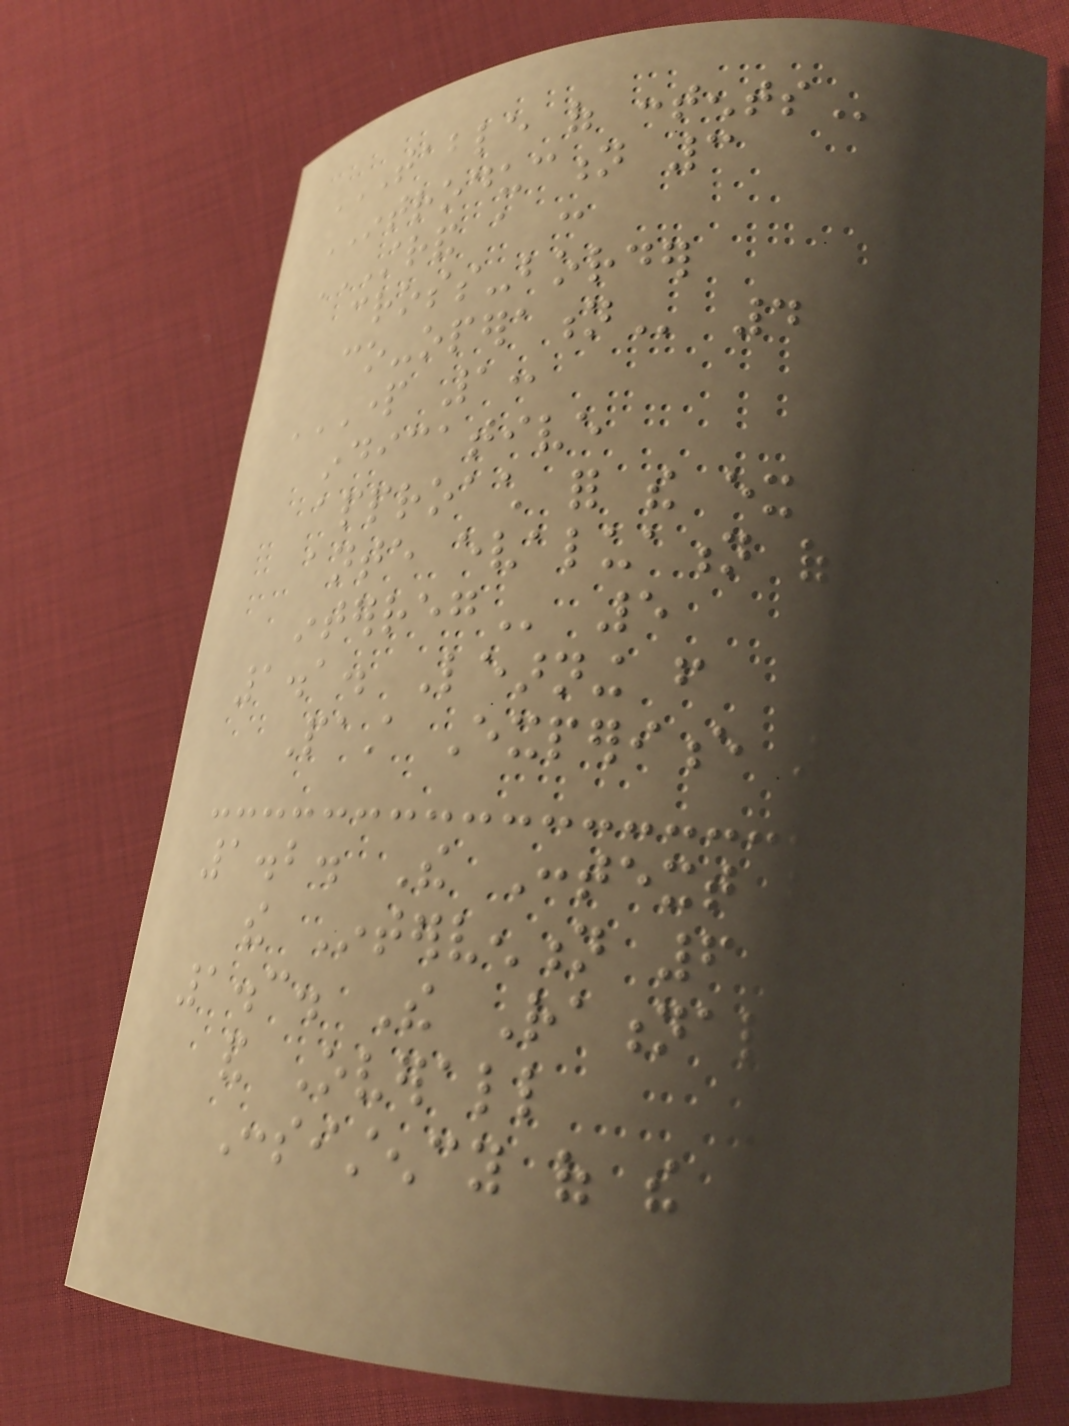TABLE OF CONTENTS
INTRODUCTION 3
STRAND A :
CROSS-BORDER
CO-OPERATION 4
PART 1:
INDICATIVE
APPROACH FOR THE EX
ANTE EVALUATION OF
INTERREG 5
1.1. Learning from
Past Experience 5
1.2. The Context of
the Intervention 6
1.3. The Rationale
and Overall
Consistency of the
